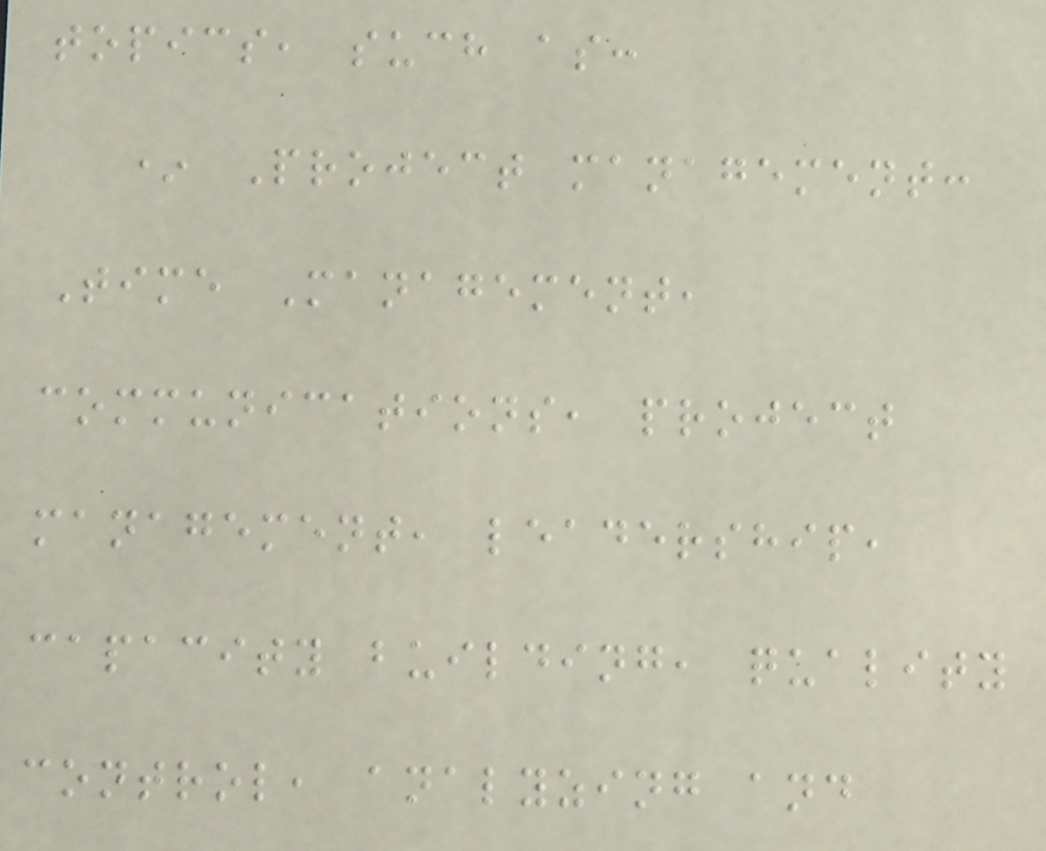topics, such as:
* Project management:
Time Management,
communications, project
management, leadership,
capacity building, quality
control, analyzing and
